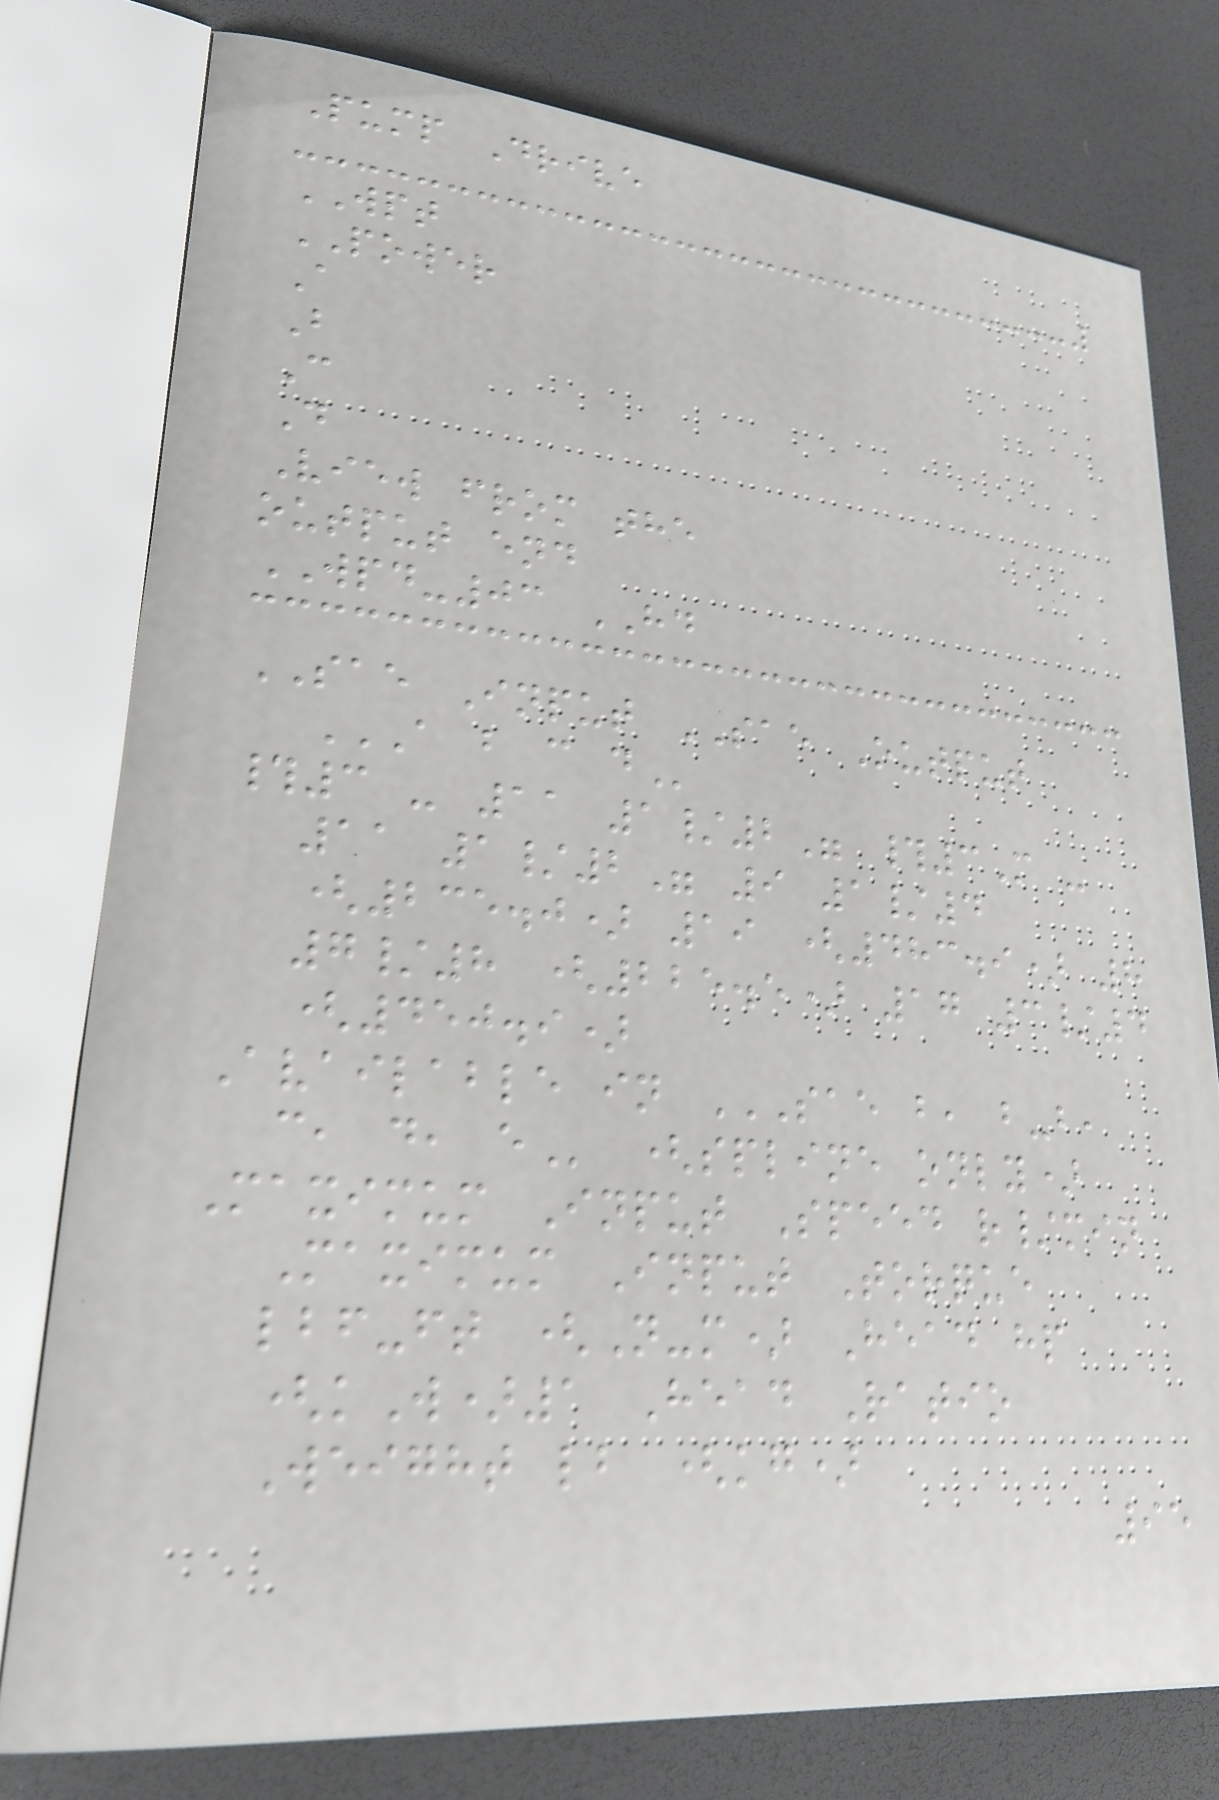Pump Drive
WPT
POWER
A
B
C
D
View from the
output end
WPD-03 HD
SAE Input SAE Output
A B C D
#3 - 11 1/2" #3M -
11 1/2" 9 1/4
(235.0) 19 (483.9) 8
7/8 (225.5) 17 3/4
(450.9)
Available in SAE B, B-B,
C, D, E (spline only)
Maximum Input Speed r/min
Maximum Input Torque
lbf-ft (N-m) Head hp
(kW)1 Head Ratio
Weight lb (kg)
95
